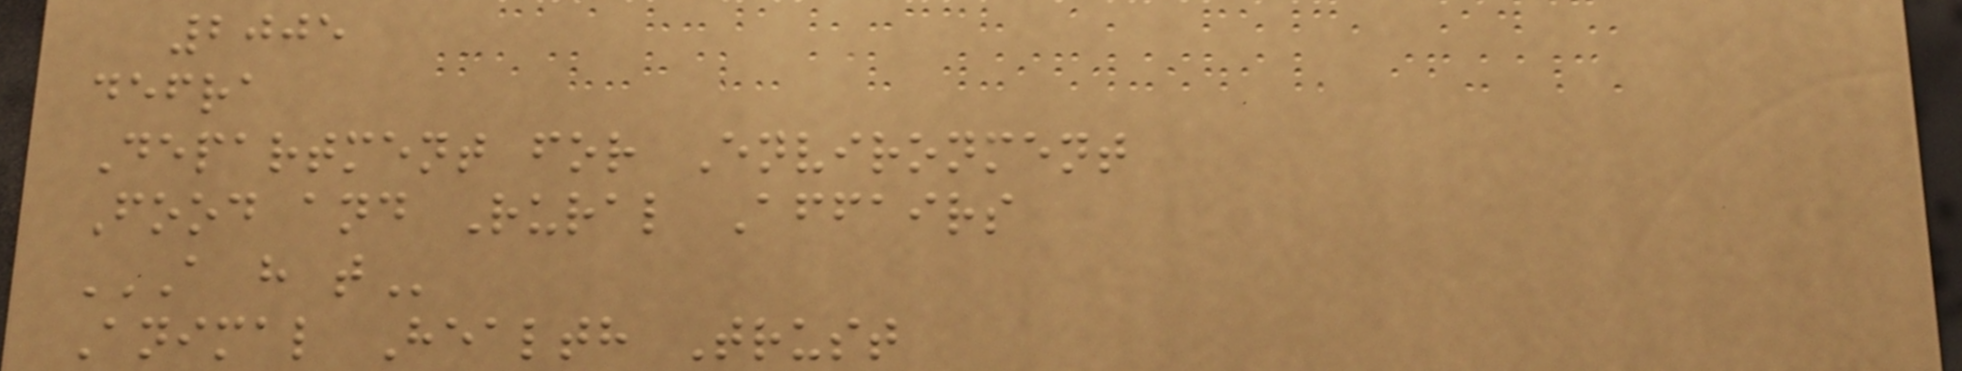2005
defra
Department for Environment
Food and Rural Affairs
A H T
Animal Health Trust
